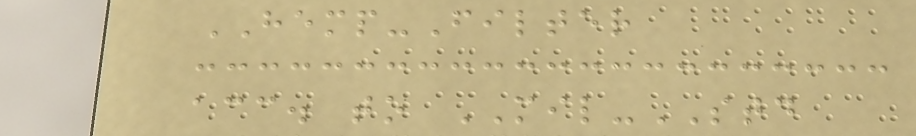HEMP-Filter
acc. to MIL-STD
